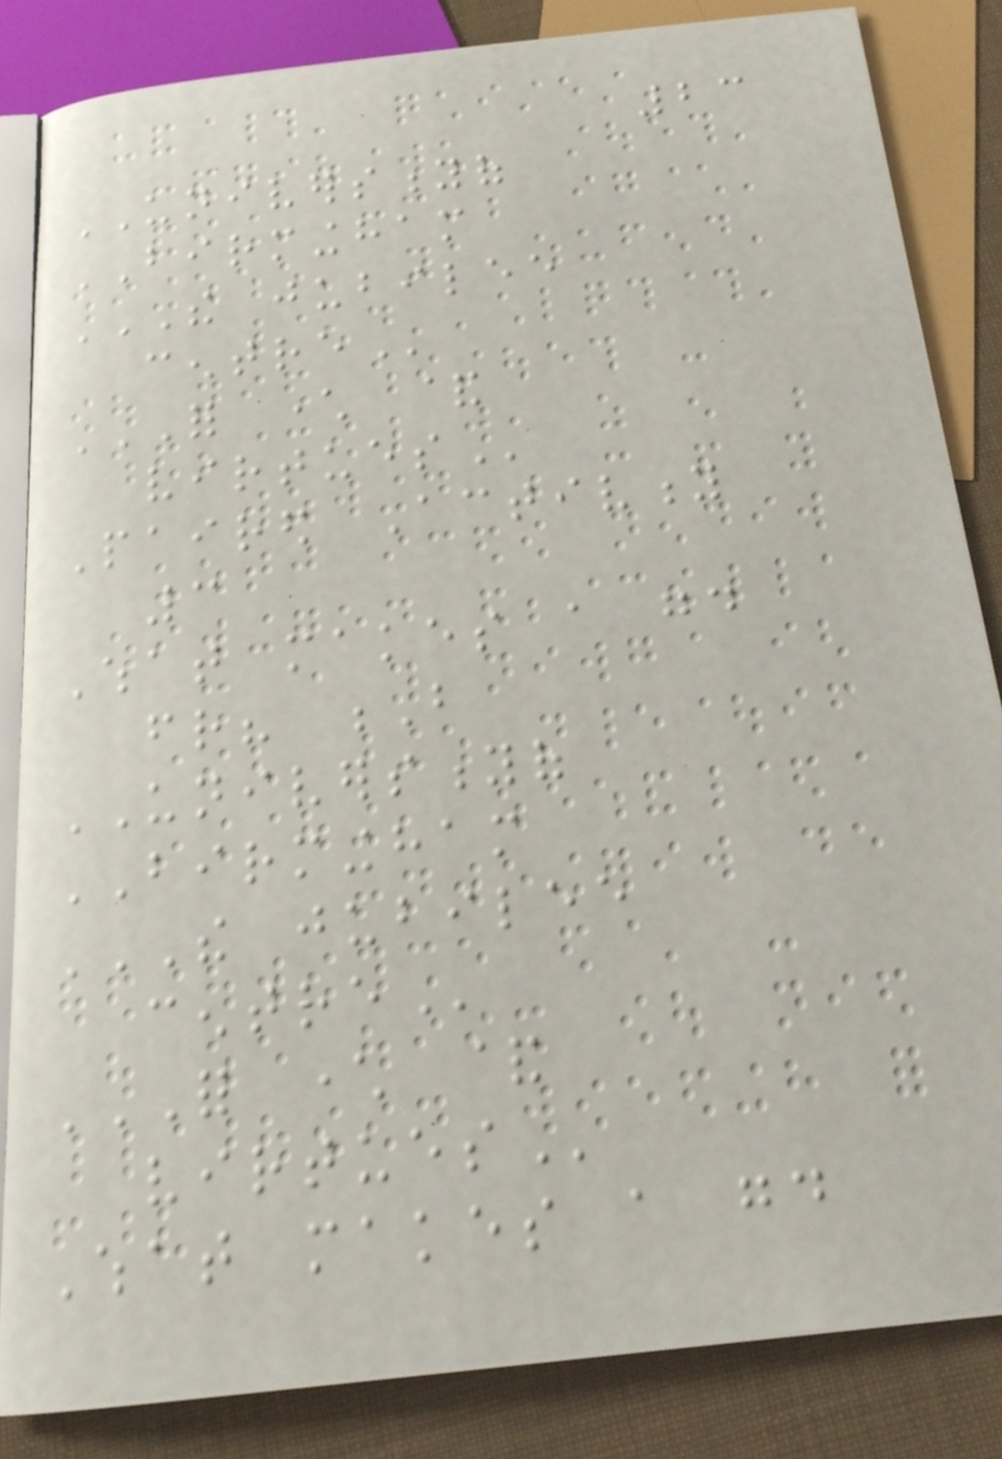23
UNIVERSITYOF
BIRMINGHAM
THE JUBILEE
CENTRE
FOR CHARACTER &
VIRTUES
Paired Activity
3
What makes a good
friend? B
UNIVERSITYOF
BIRMINGHAM
THE JUBILEE
CENTRE
FOR CHARACTER &
VIRTUES
What makes a good
